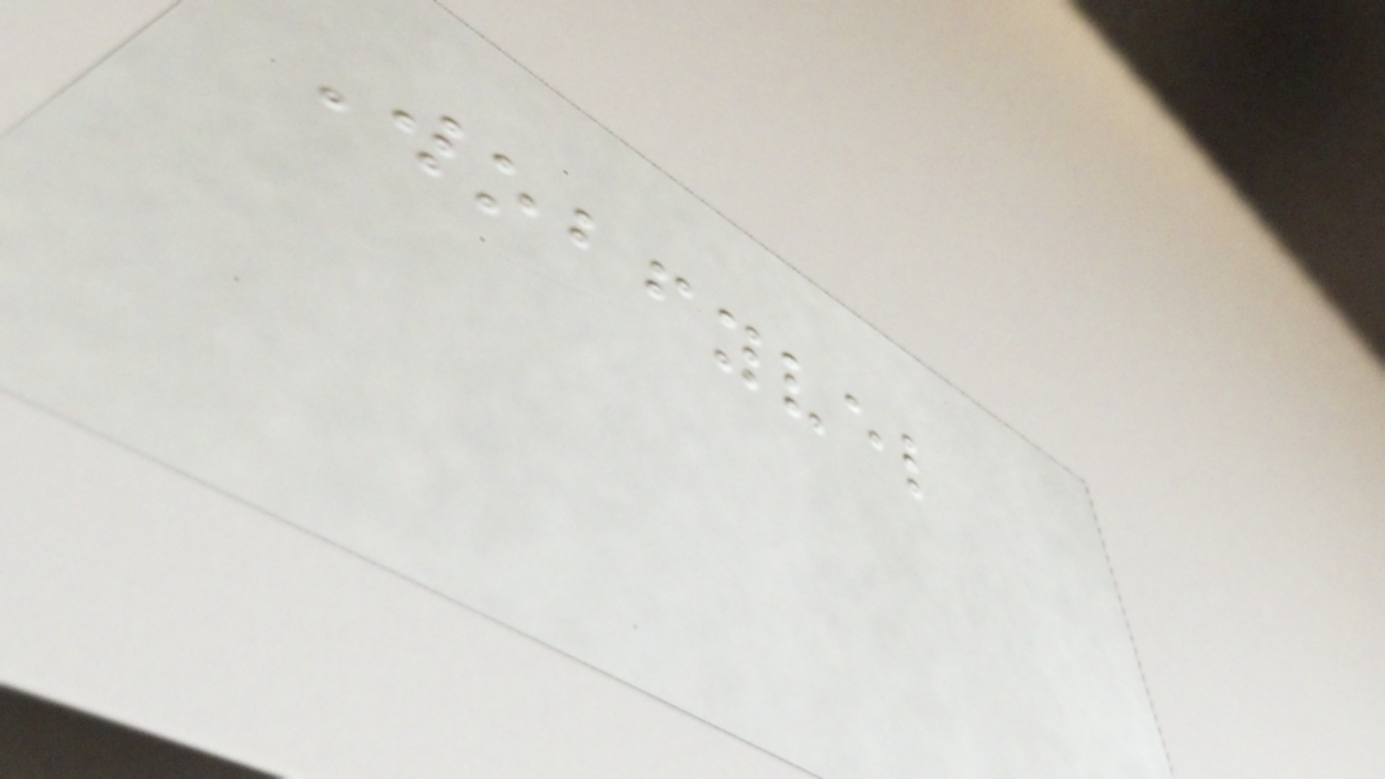Wobfyvel
